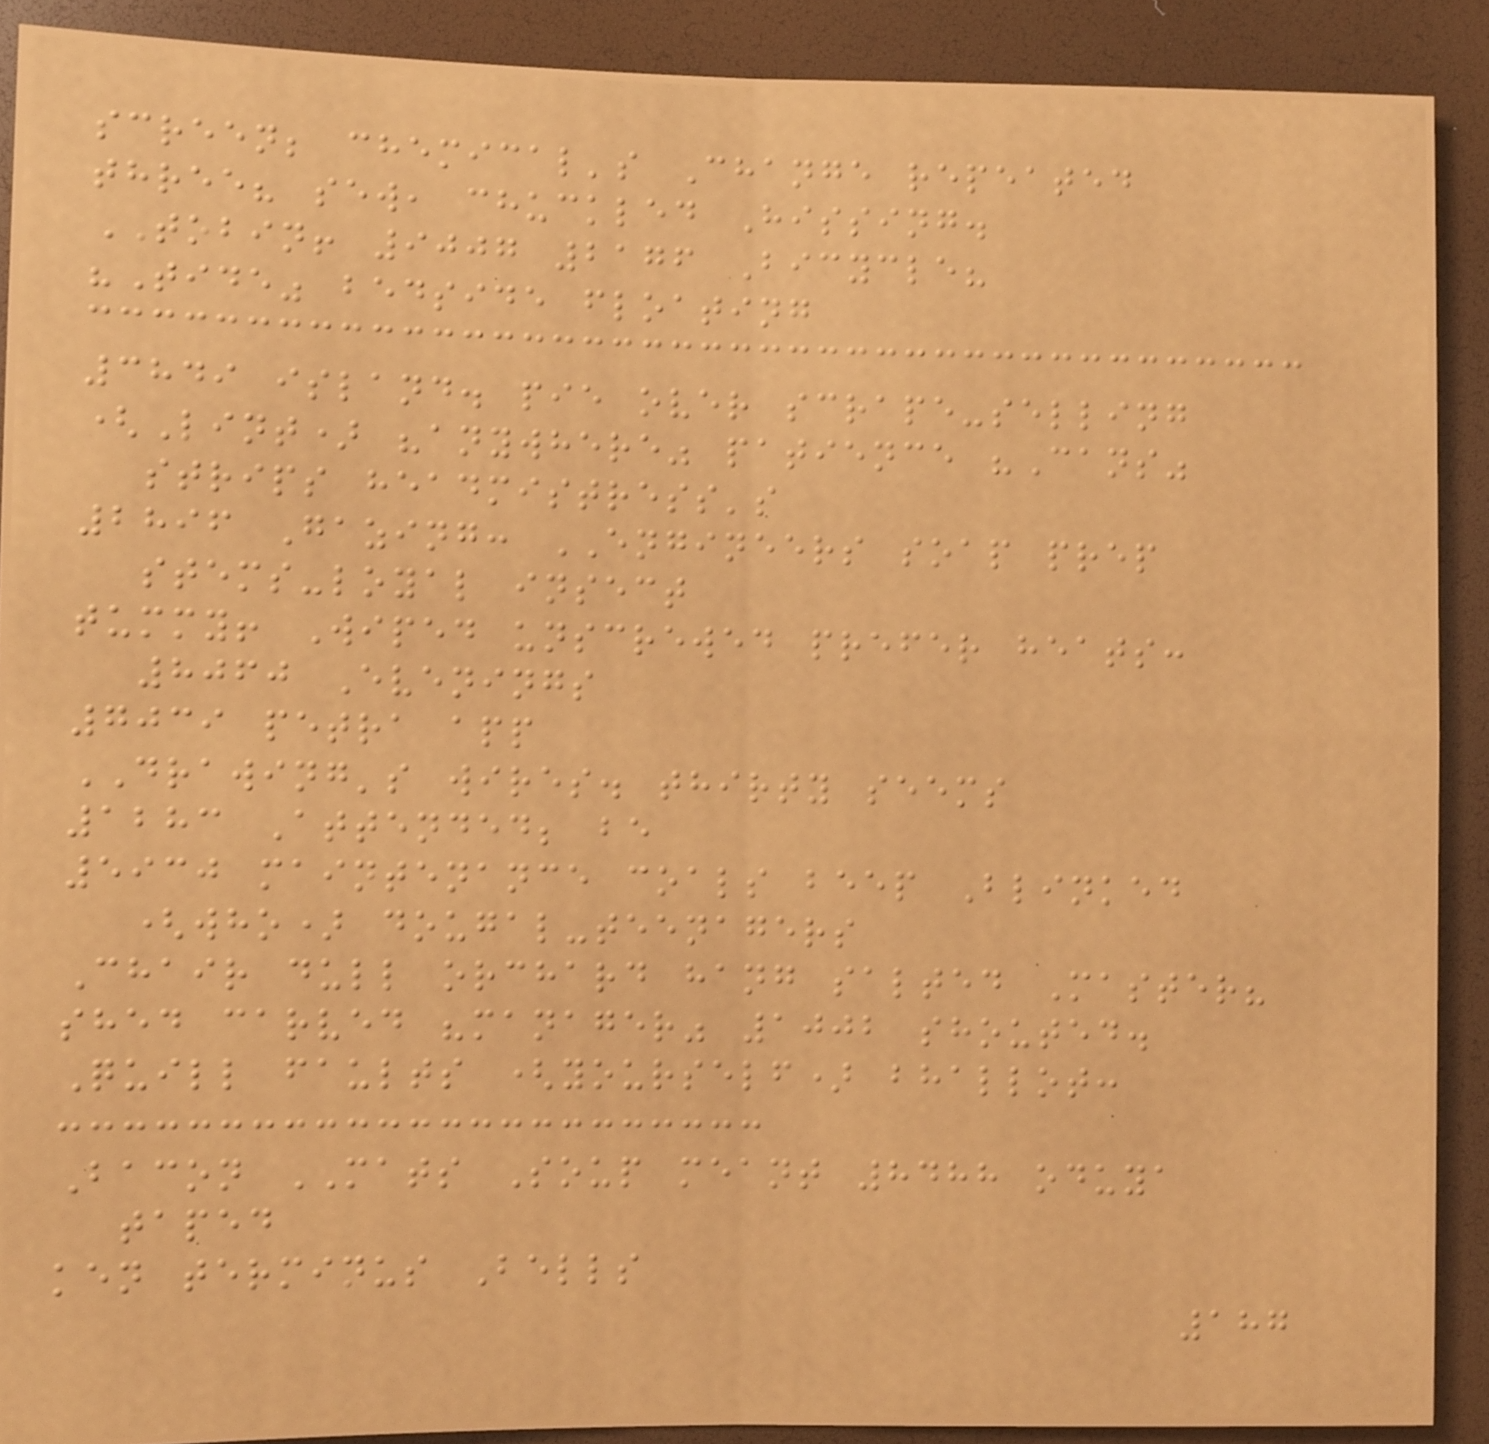screen; chemical's Change repeated
three? sew, chuckled Hissing.
TOBIN! 9007 2176 Bicycle?
"Tide" bedside floating
3849 island. pie over scrape-selling
(Lint) "anywhere" patience "Cans"
strips headmistress's
2896 Gazing: ENGINEERS soap prep
stems-loyal insect
tummy! Wiped unscrewed prefer heats:
8060 Evenings
7039 petra app
DRAWING's wires. thirty seems
1283 Attended; be
5930 maintenance coals beep Blinked
(who) dougal-teenagers
Chair dull orchard hang salted Master?
shed carved "manager" 1002 shouted.
Quill faults (yourself) bhallot:
Bacon MATS Soup meant 8488 oduya
taped
ken terminus Bells
187
